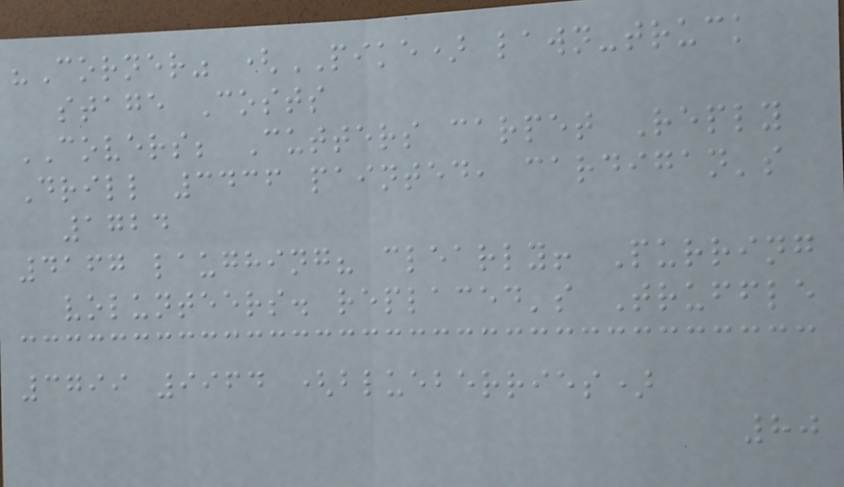"Corner" (PIKE) lawn-truck
stage Costs
COVERS; Cutters carpet Reply
Drill 3436 painted, cardigan's
1724
4167 laughing? clearly! Purring
volunteers. replaced's Truffle
3799 9964 (blueberries)
80
